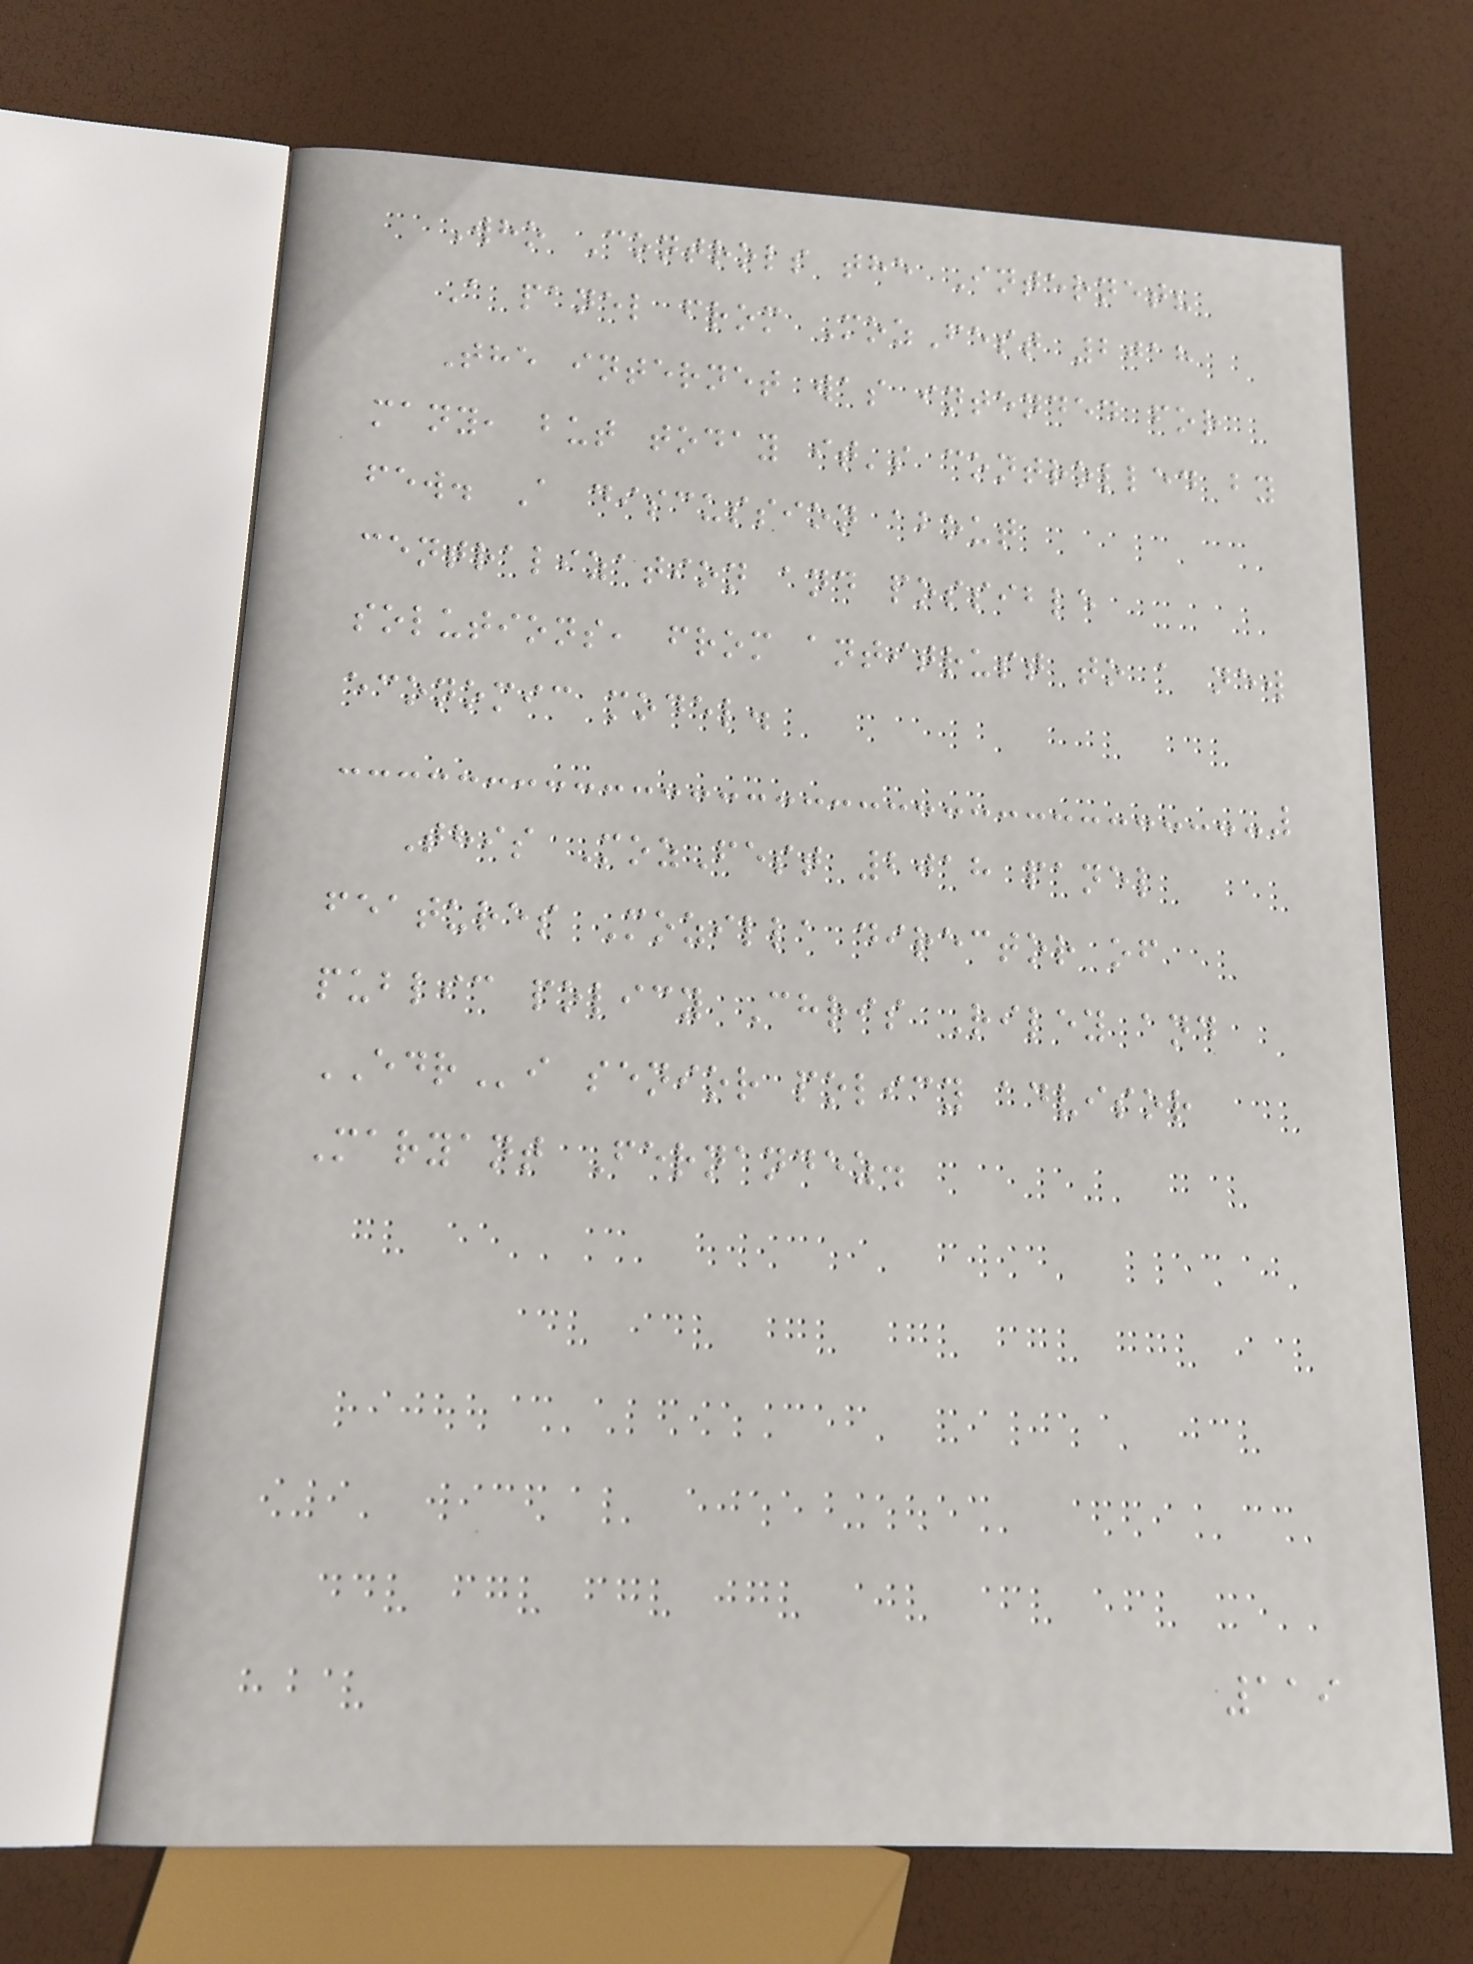Who Controls the Internet?
A panel from MozFest 2018
The internet was intended for
many, but today it's controlled by
few. A discussion about
centralization and possible
solutions, from antitrust to a new
economic model.
This MozFest 2018 panel
features Mozilla director of
public policy Chris Riley and
EDRi senior policy advisor
Maryant Fernandez.
119
